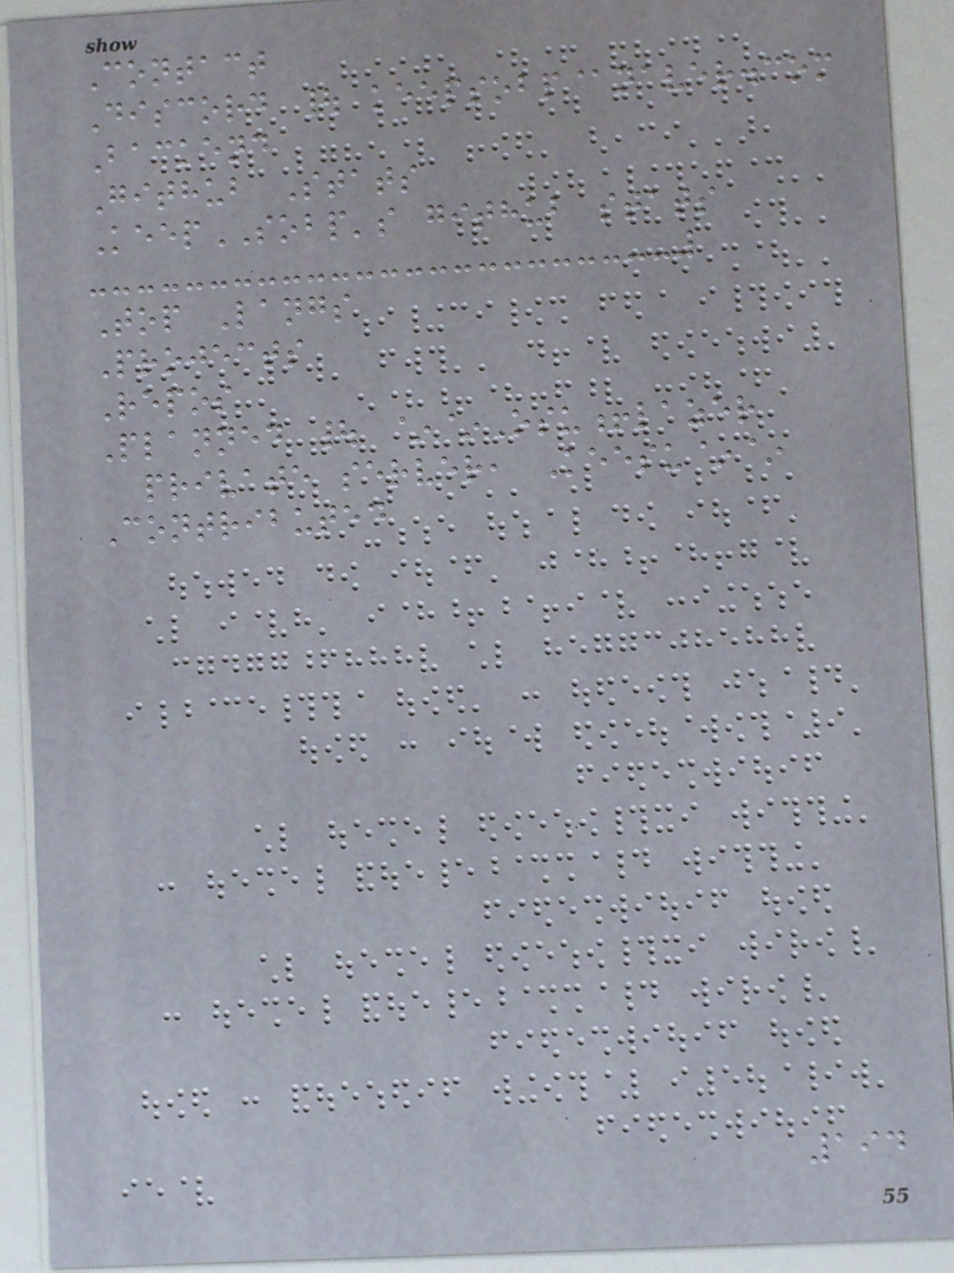Contact
Discord | keepsobp@naver.com
Backend
Github Stats
KeepSOBP's github stats
Top Langs
Projects
Repos
Planned | ~~Osu!lazer
private server, Keesu~~
Contributed
194
